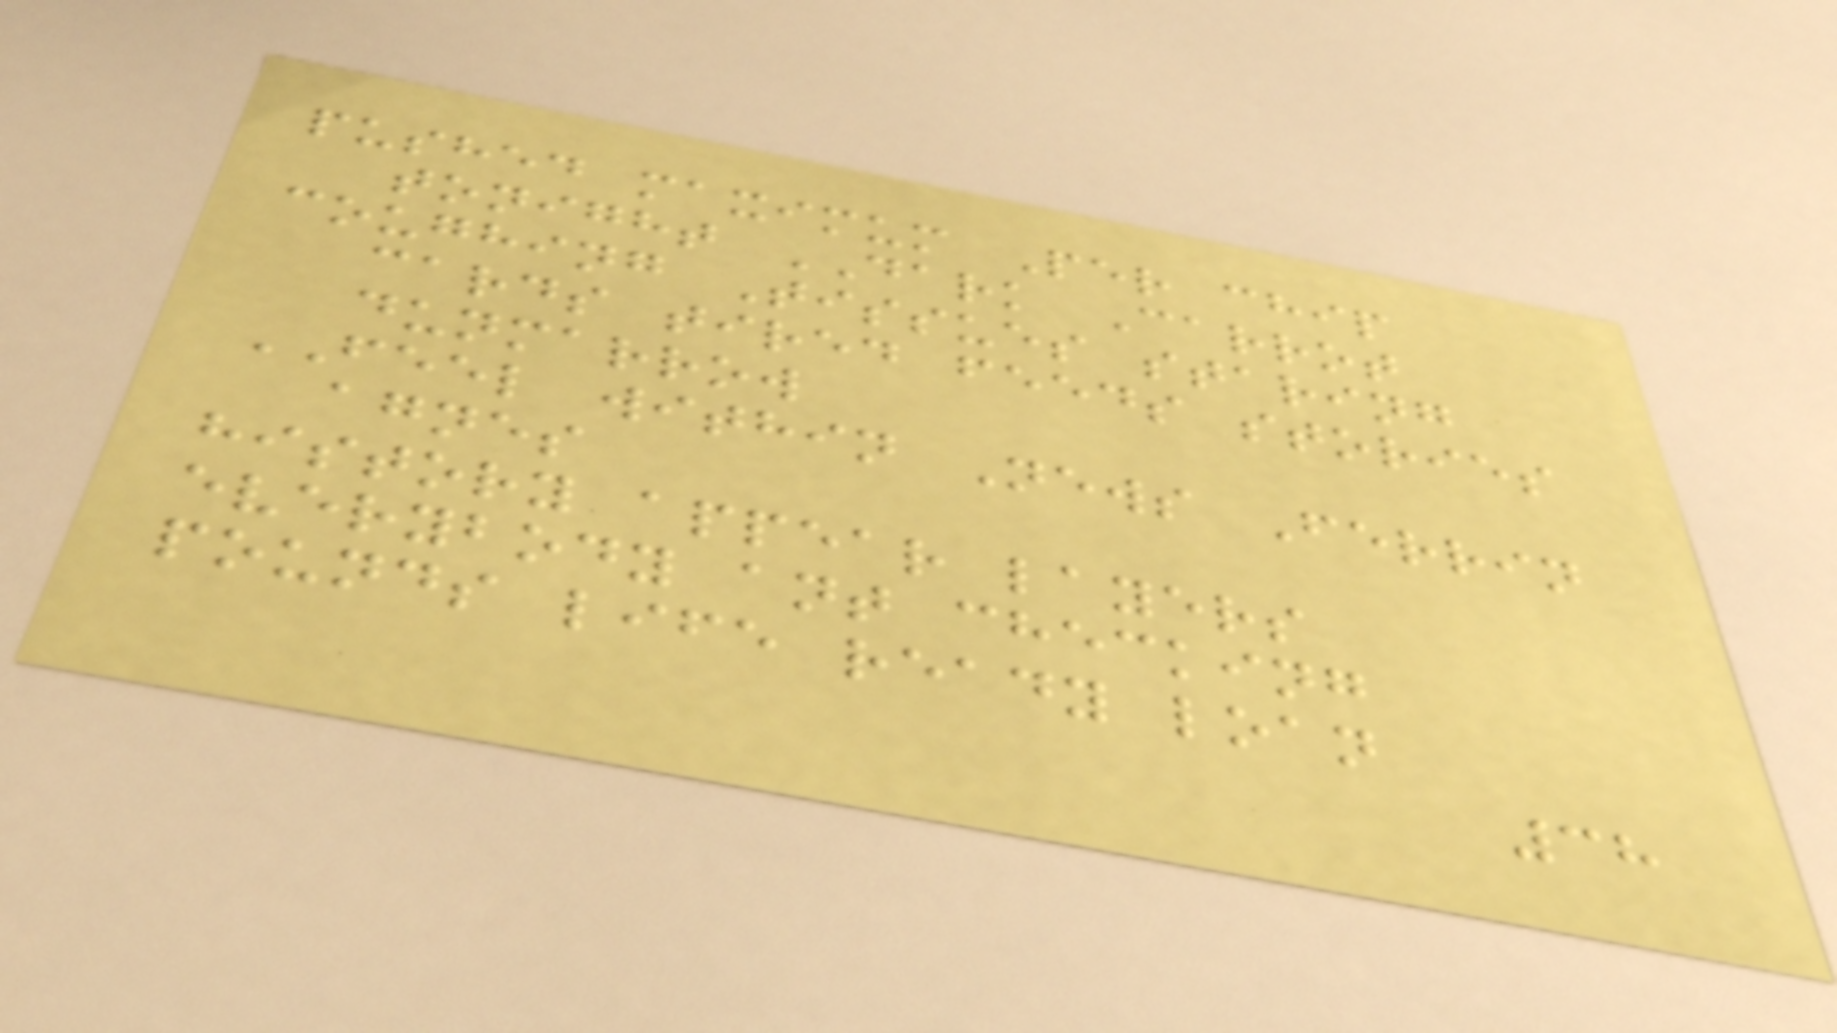pushed maximum Per chip
tonight DARK Carrot
coughing Tissues staring
cards tired feeds stories
dunmarrow
FEEL within News Ferrin
agnes
history appear layers
everybody ant checking
pounds life ready loan
38
